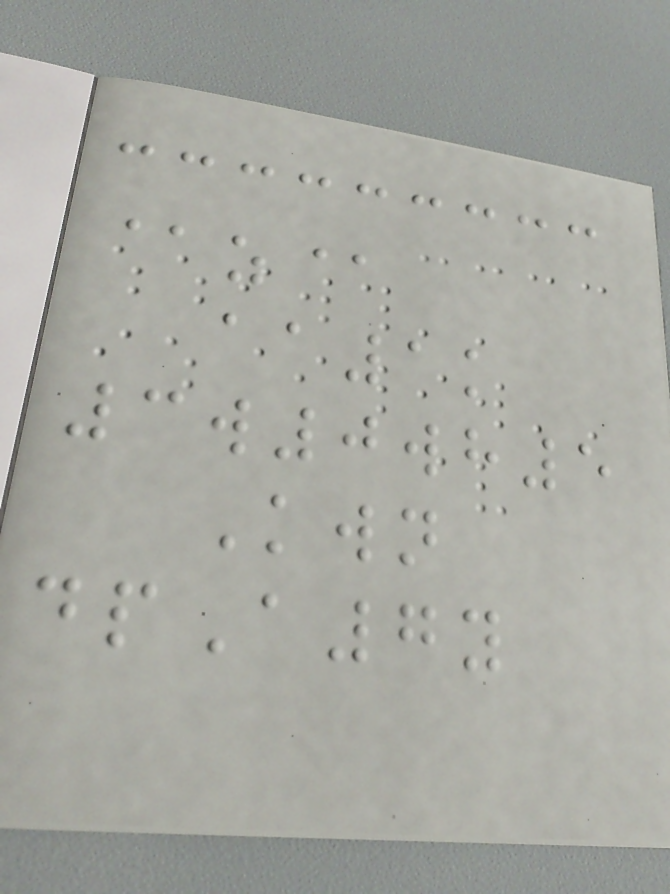@z@
aa1k
3w0wh5
Kwn
dpA7y
